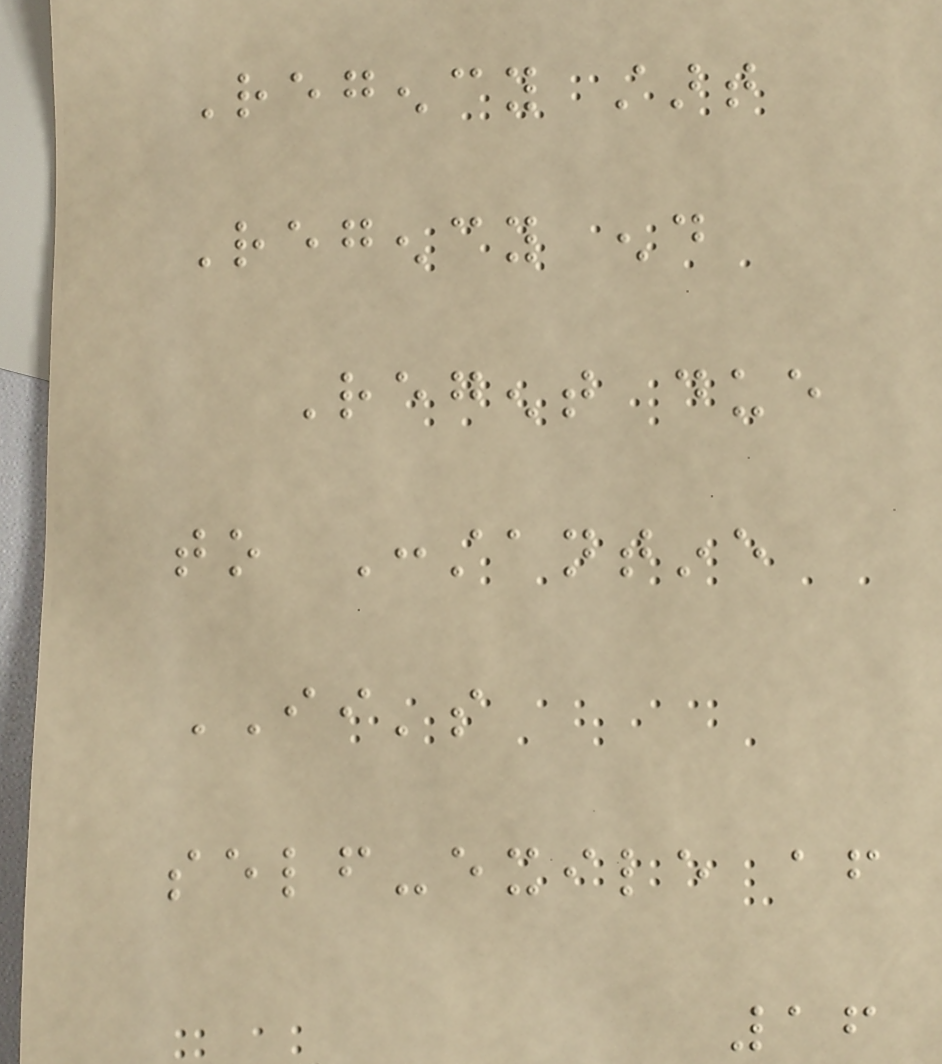Regency start
Regency end
Regent due
to Constantine
II's
self-exile after
16
